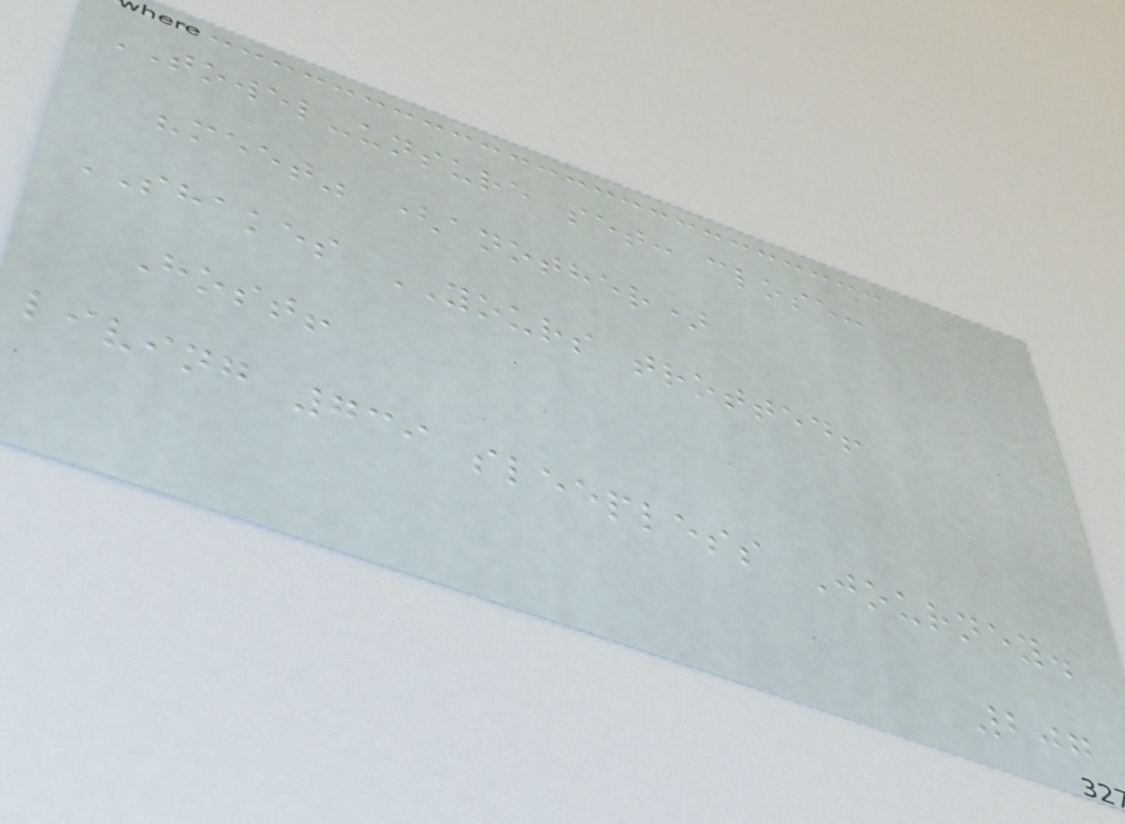TOWEL-unsure set: close:
"meet" (another)
SHAKES YOURS trotted!
Host!
living 739 sleepless Journey.
207
